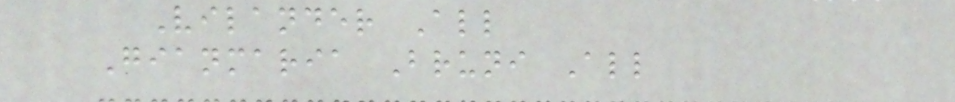Vilander All
Gianmaria Bruni All
